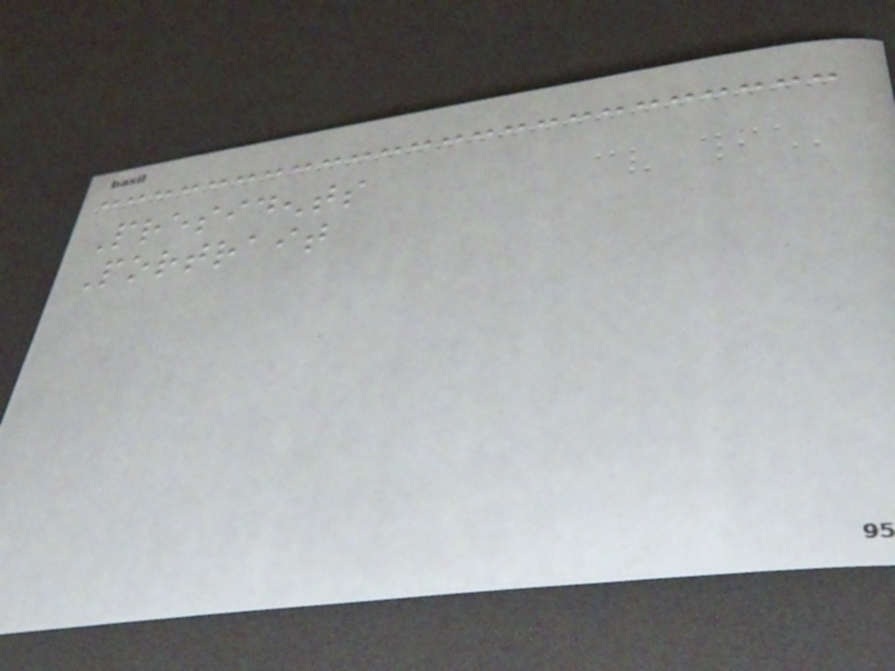Presidents
Portrait
